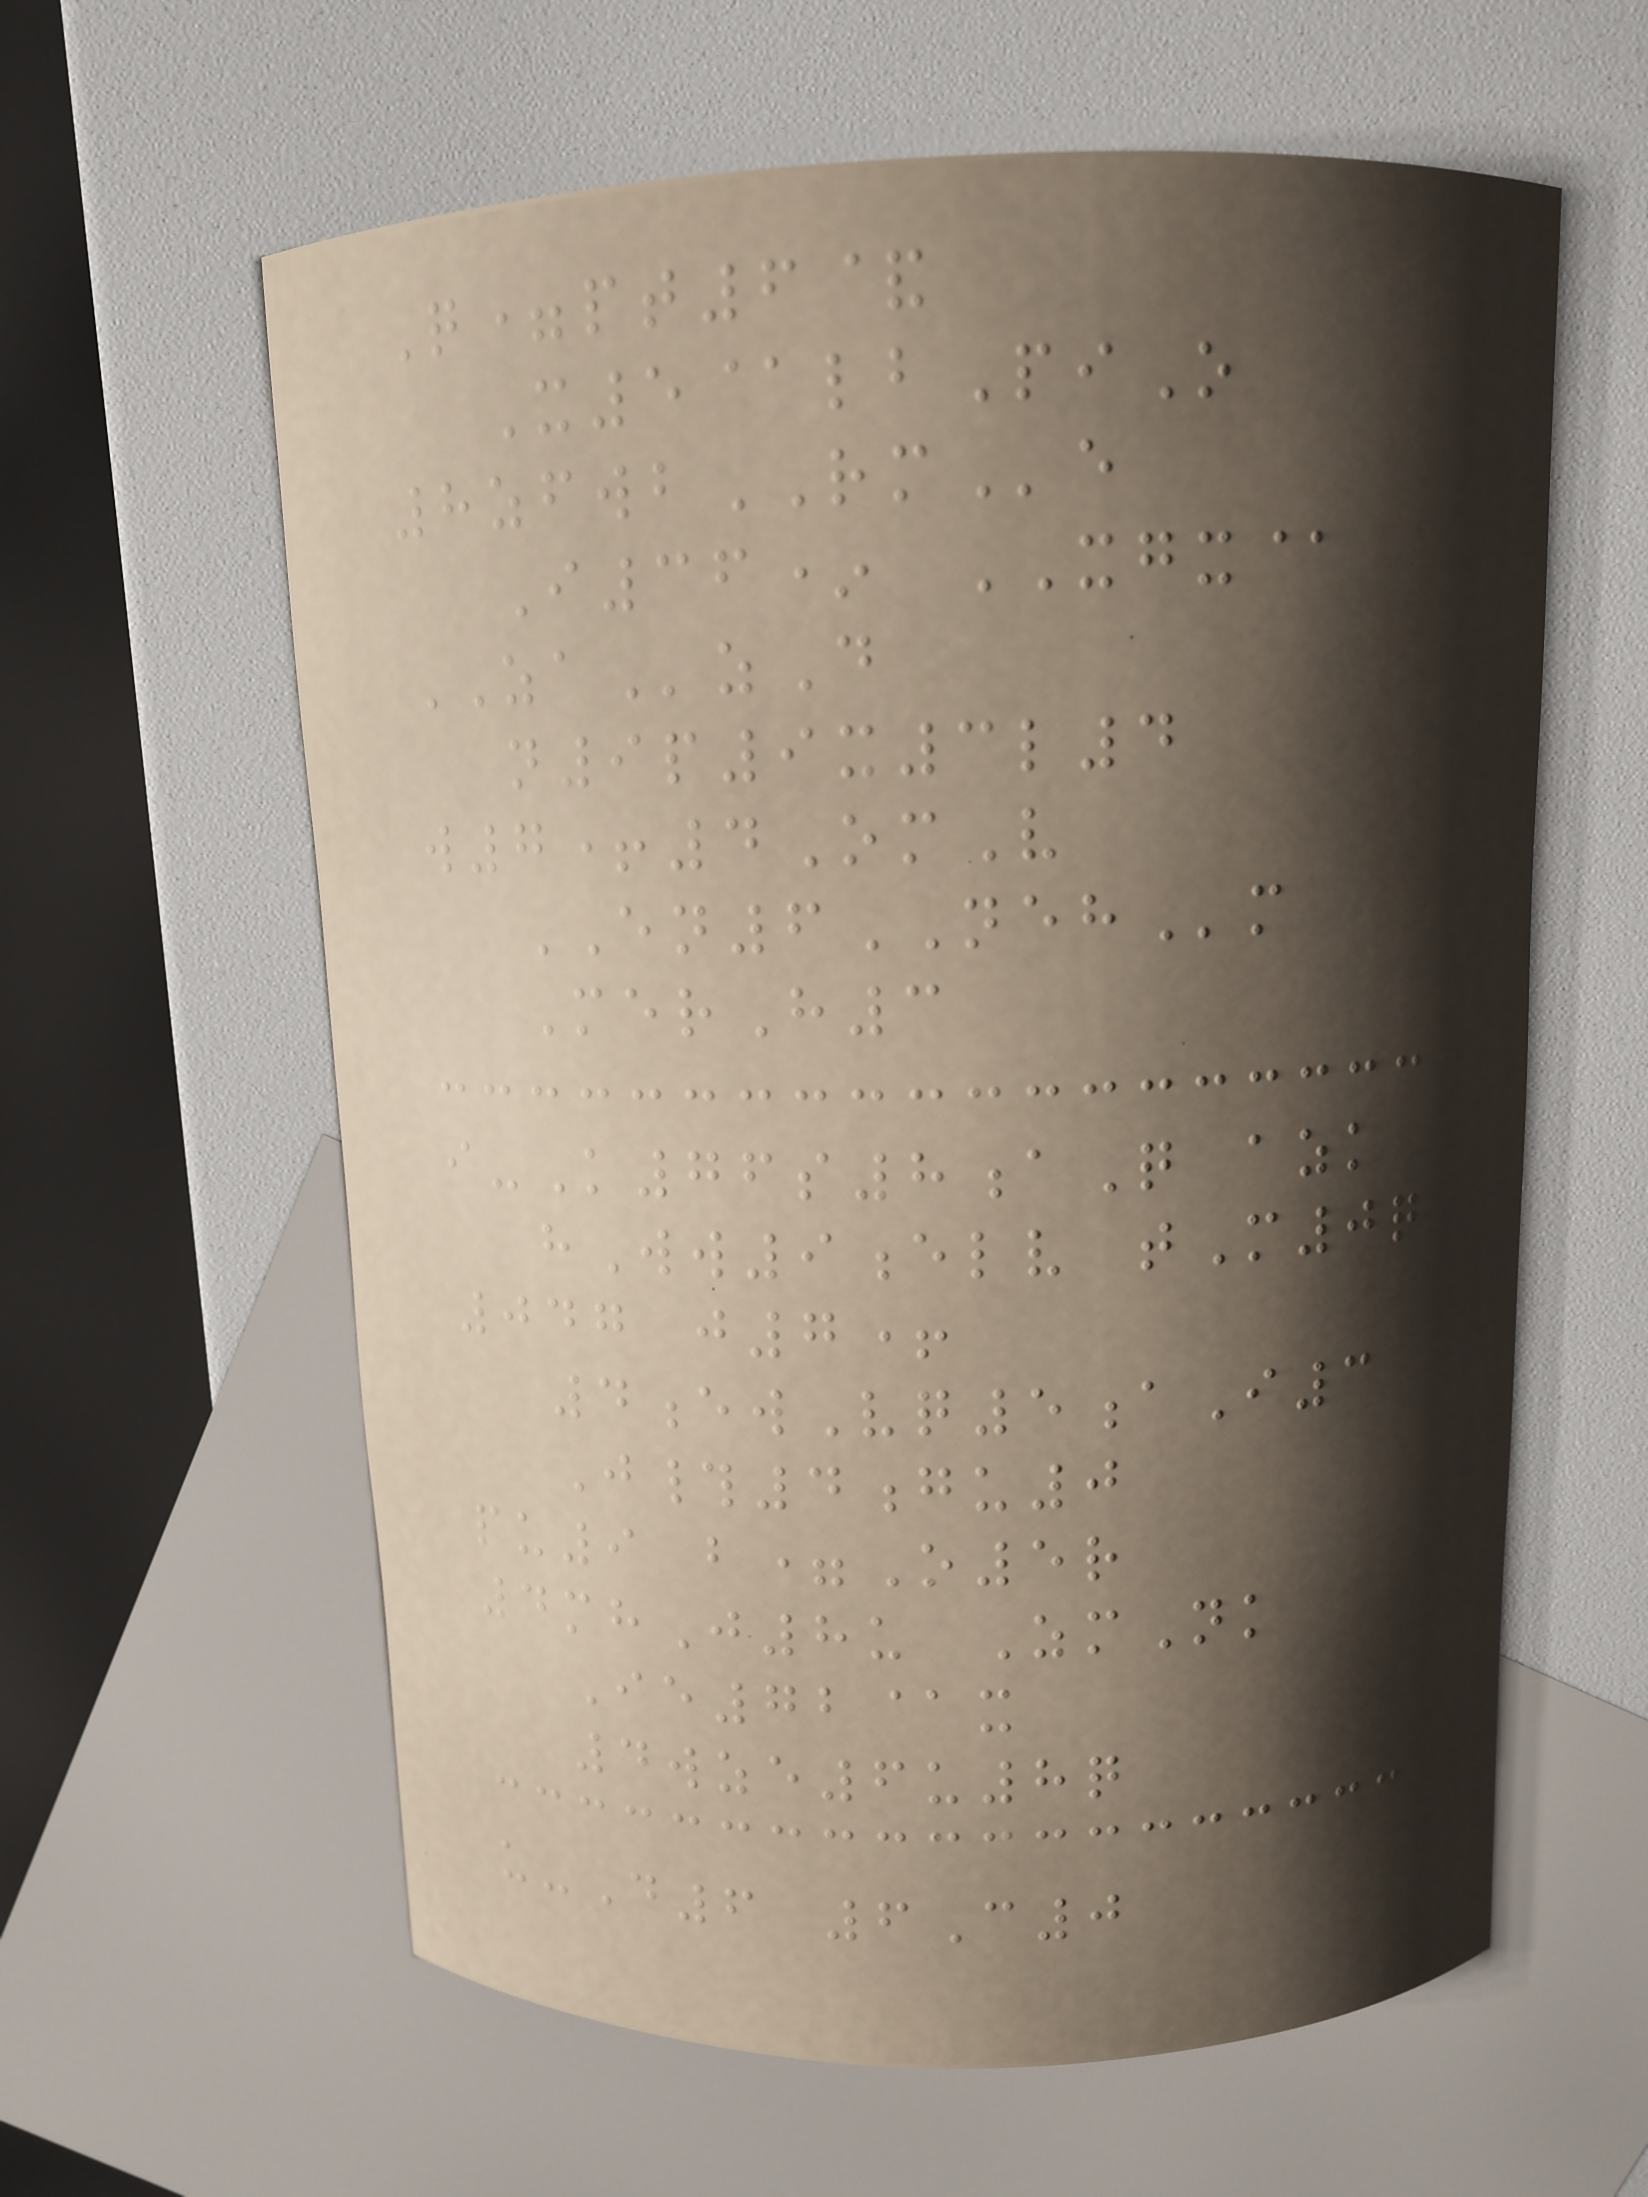Q=pt6&
X5@lbPiO
8zfwbRMe
I36* XGX@
ZAzD
n9p9x3l4
w7+4OmV
EN6NEHm
MerH3
i-K76s8aQ azk
hWw9elv tM0q
047 j7+
4ewVq5aI3
J#4gu0
pu9 b=O5r
4mhJ8u ZmNk
Ie72@x
4wze6u8q
u-D6 6C0
